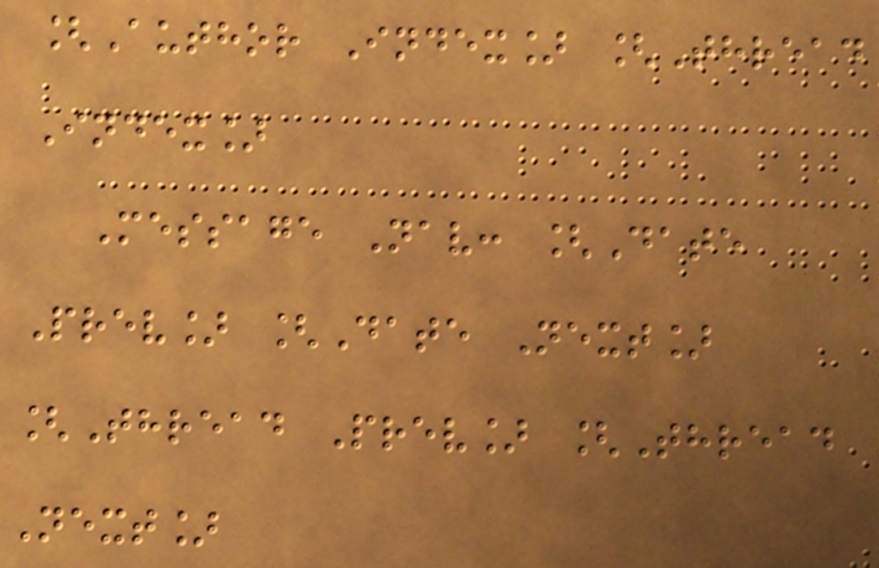[Author Index] [Thread
Index]
Message Nav: [Date
Prev] [Date Next]
[Thread Prev] [Thread
Next]
